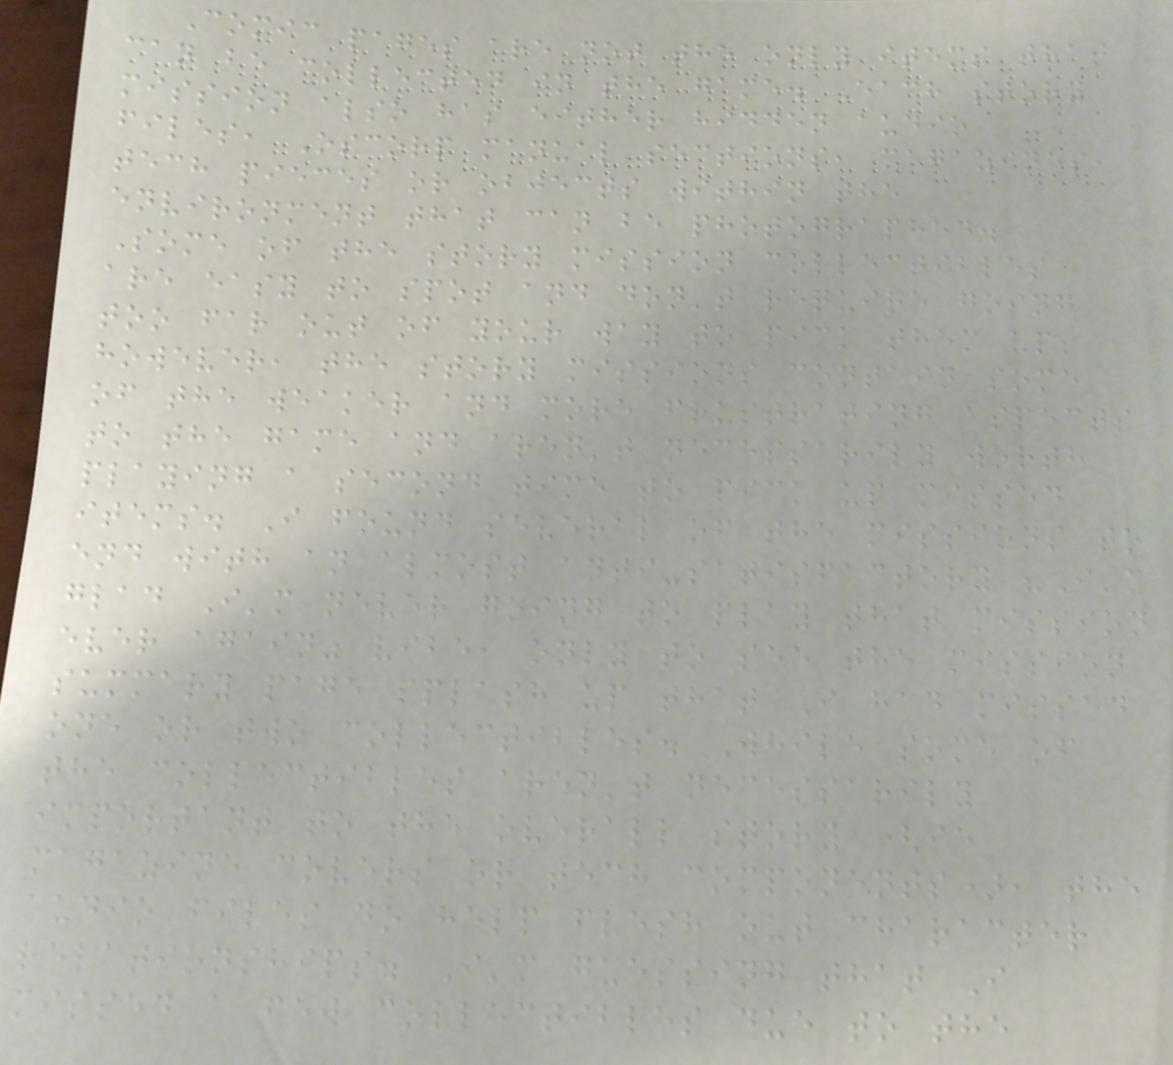Comic pages are not the only items that
can be collected in the game. Each story
mission also has either hidden audio
files, Oscorp manual sections, magazines,
tech pieces or objects within the
environment that can be photographed.
Some of the story mission collectibles
are easy to spot and don't require going
too far out of your way to pick them up;
however, the story missions contain some
of the weaker and more frustrating aspects
to the game and aren't necessarily worth
playing a second time to pick up missed
items. I found several of the missions to
end with an almost anti-satisfactory "I'm
glad I'm never going to play that mission
ever again" vibe, only to see the mission
summary page splash up that I had missed
one or two collectibles. While some of
the collectibles aren't necessarily
important to the overall story (ie
magazine covers or tech components), the
audio files do help flesh out character
relationships. I'm guessing that I
missed a few collectibles due to the
